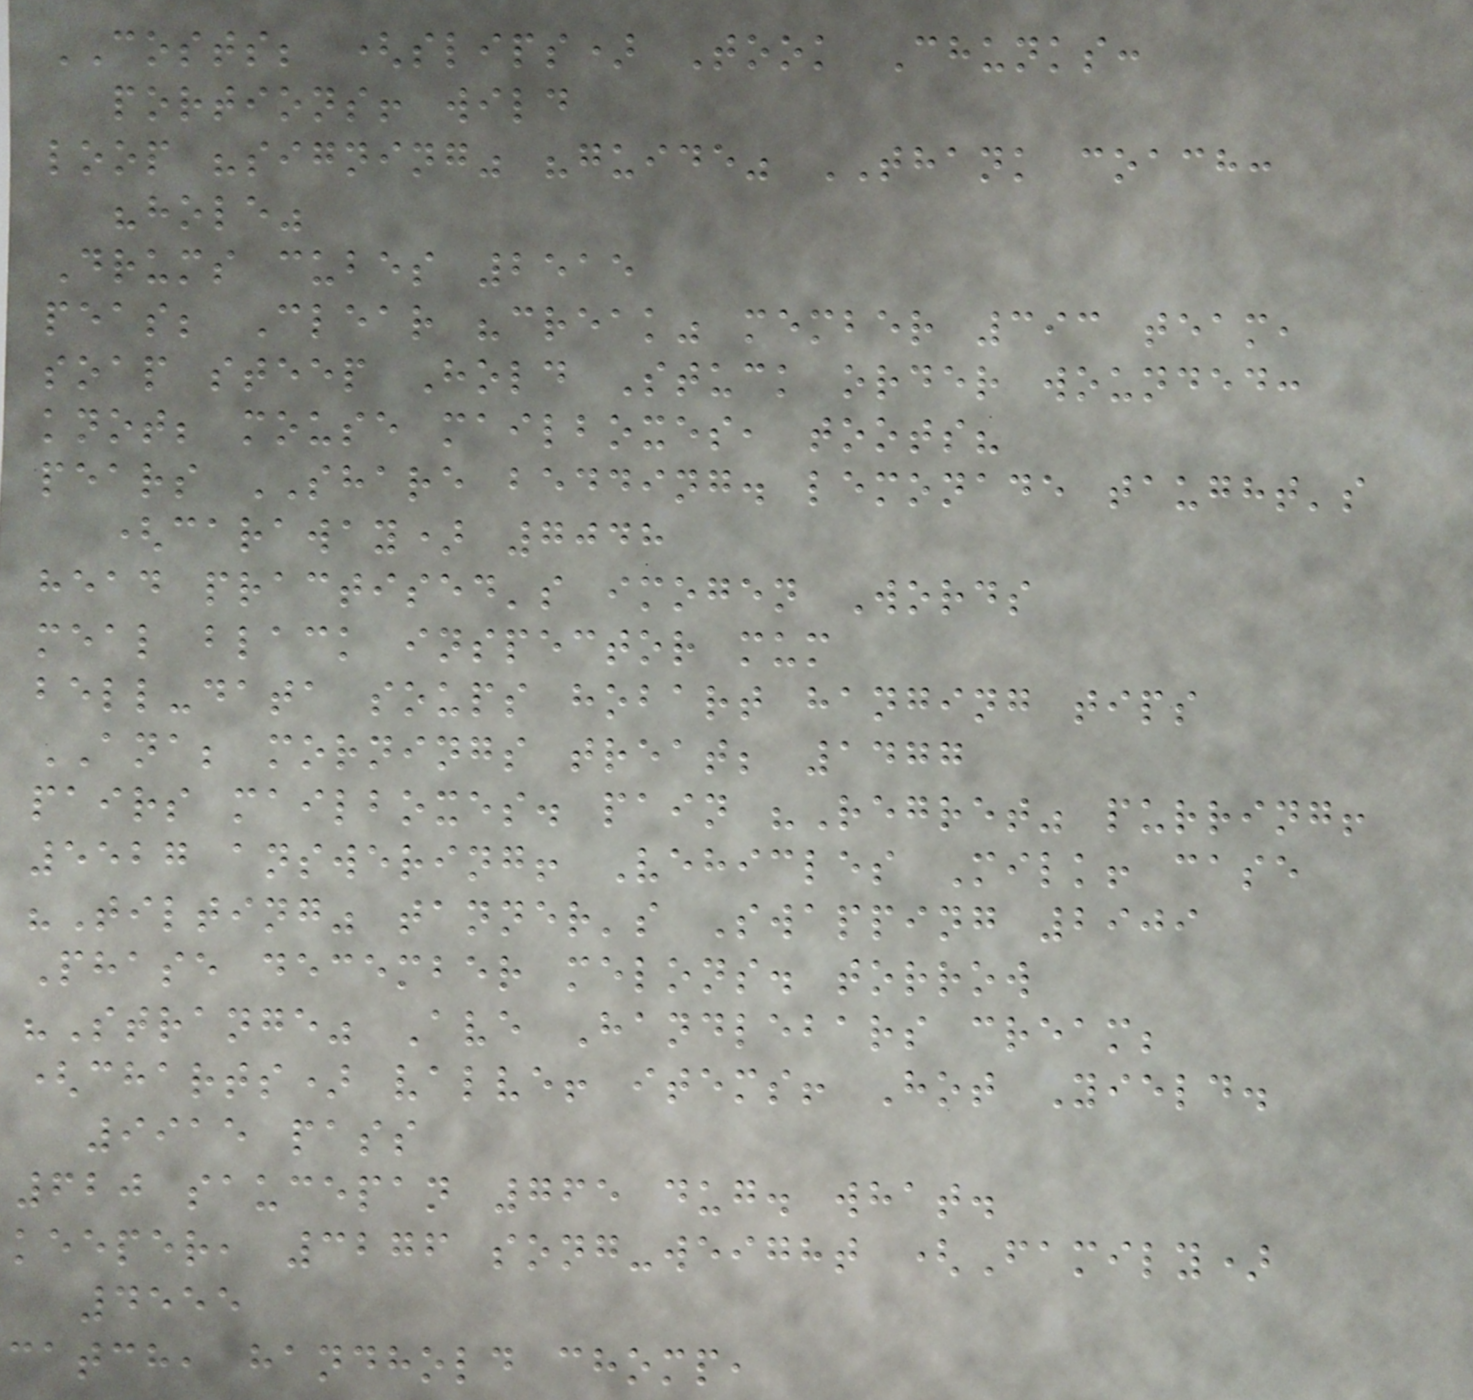COSTS; (slips) Took Chunks:
portions! wild
loop "signing" "guide" THANK coach:
"hole"
Drums cubes 2515
peas; Clear "creak" member 393 team,
soap steep Hold Stuck order wounded:
knot; mouse mailboxes, toots?
pears SHARE bedding. lemonade taught's
(caraway) 7048
head practised's imogen Words
meal black inspector mum
bell-data soups hobart hanging tips
ANA; mornings treat; 1477
pairs mailboxes. pain "Regret" purring!
5527 answering! Vehicles Milk! case
"Tilting" tanner's Swapping 2909
Phase december melons. torrow
"Strange" Ave Handlebars cream;
(charts) valve! items! Hot Yield.
9915 pass
620 saucepan 765 dug. what.
keeper, 3276 song-weight (Family)
4555
catch, handhold chomp,
